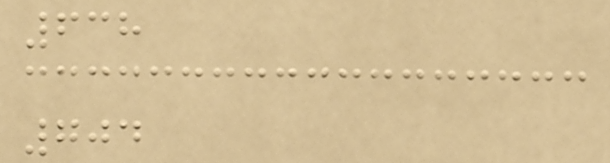638
704
